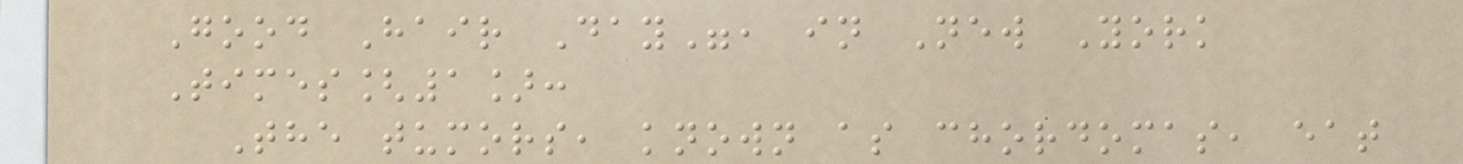Good Hair Day", in New York
Times[1]:
The tumors, known as chordomas, eat
